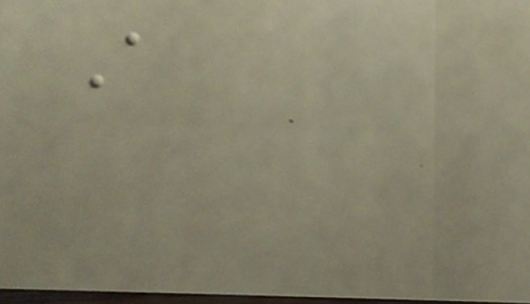A
